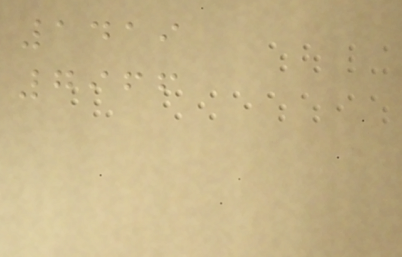1419
7966
